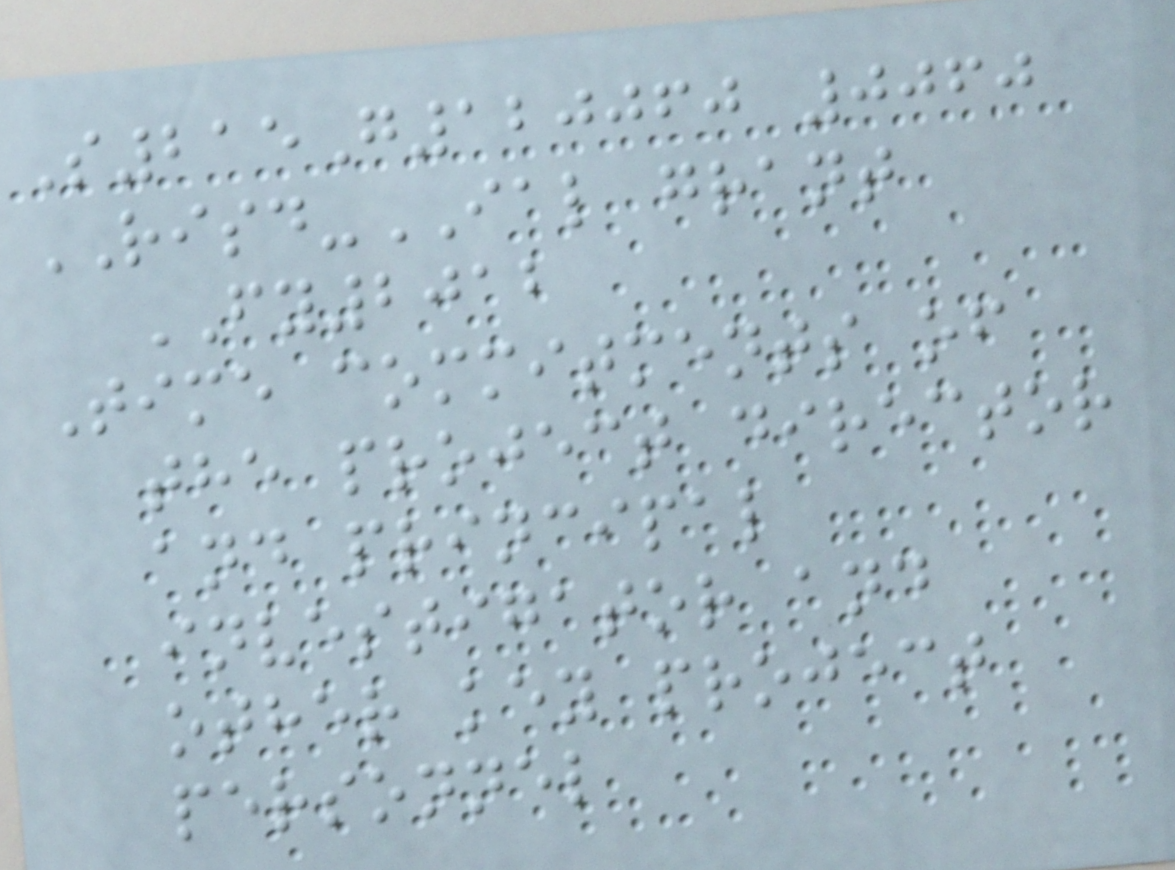S215G120060 0060
RISD-IAL grant
FY2012
Time commitments of
the project director
and principal
investigator and
other key project
personnel
